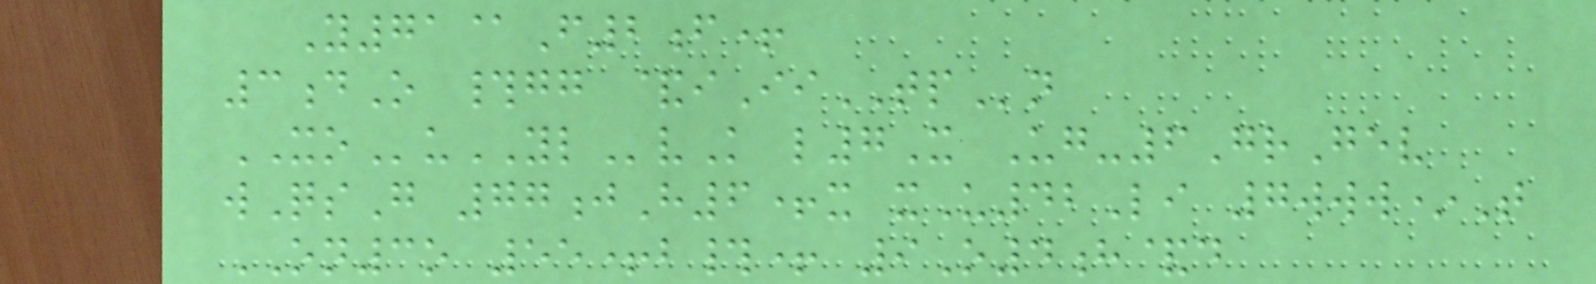Y71@F2f+
3dO #gg &iIiTPn
XOuYLvK l7X Ug-6GrGev
wQsG 77jH6+x xU42Li 7www*T
ON3o 55+b#+ 9O4h&d
